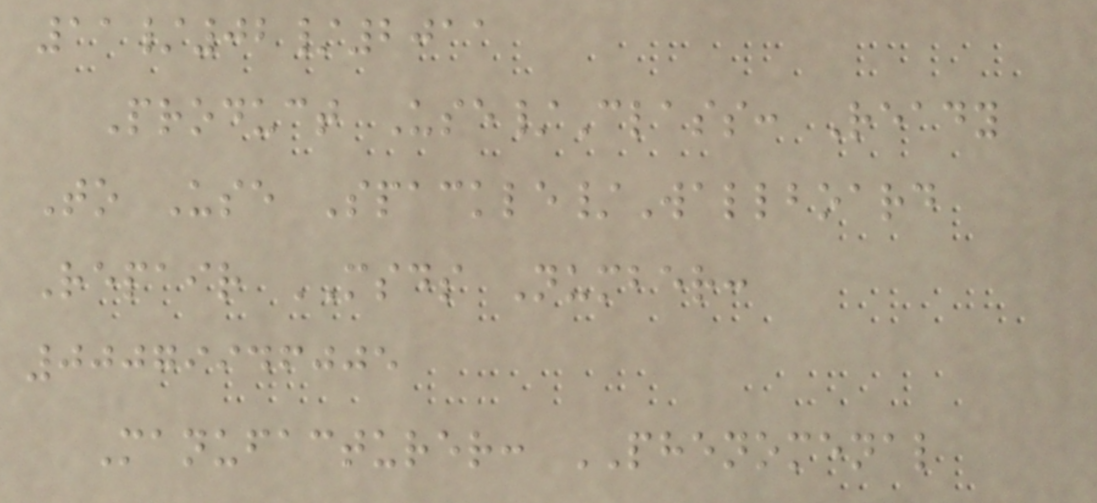11/02/2011
Product Use/Class: Ready
To Use Spackle/Wallboard
Repair MSDS Number:
00079946005
Manufacturer: PHENOMENAL
